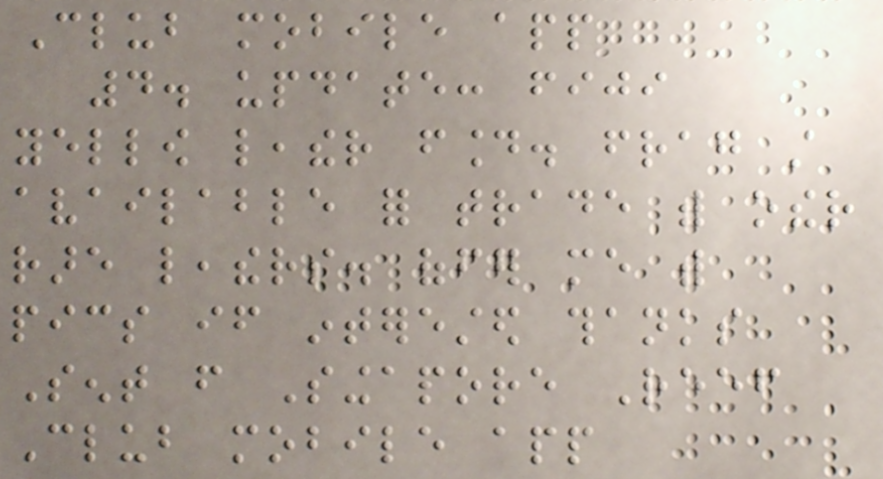Club mobile app
4. update: fiji
yellow leather found. frag still
available for trade with other
rare leathers. offer me with
pics if interested thanks
Sent from Singapore Reef
Club mobile app
